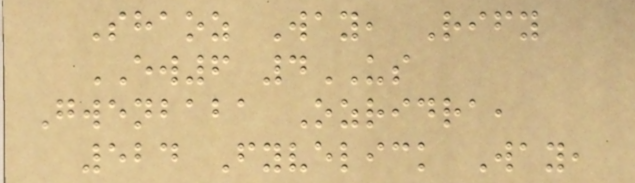Shaoz Way, Rify
EW6 4US
Gwenbaba Ozridra,
524 Fyvelick Way,
